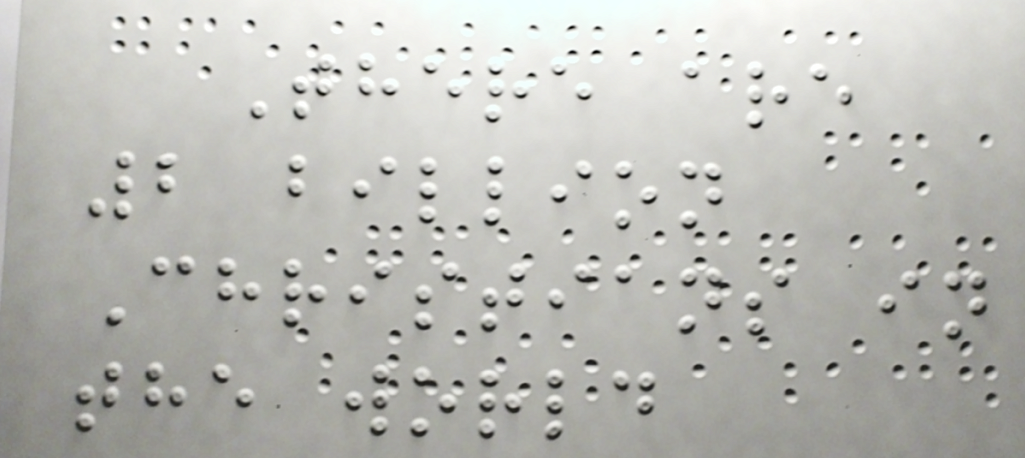There are
2 billion
Christians in
the world
